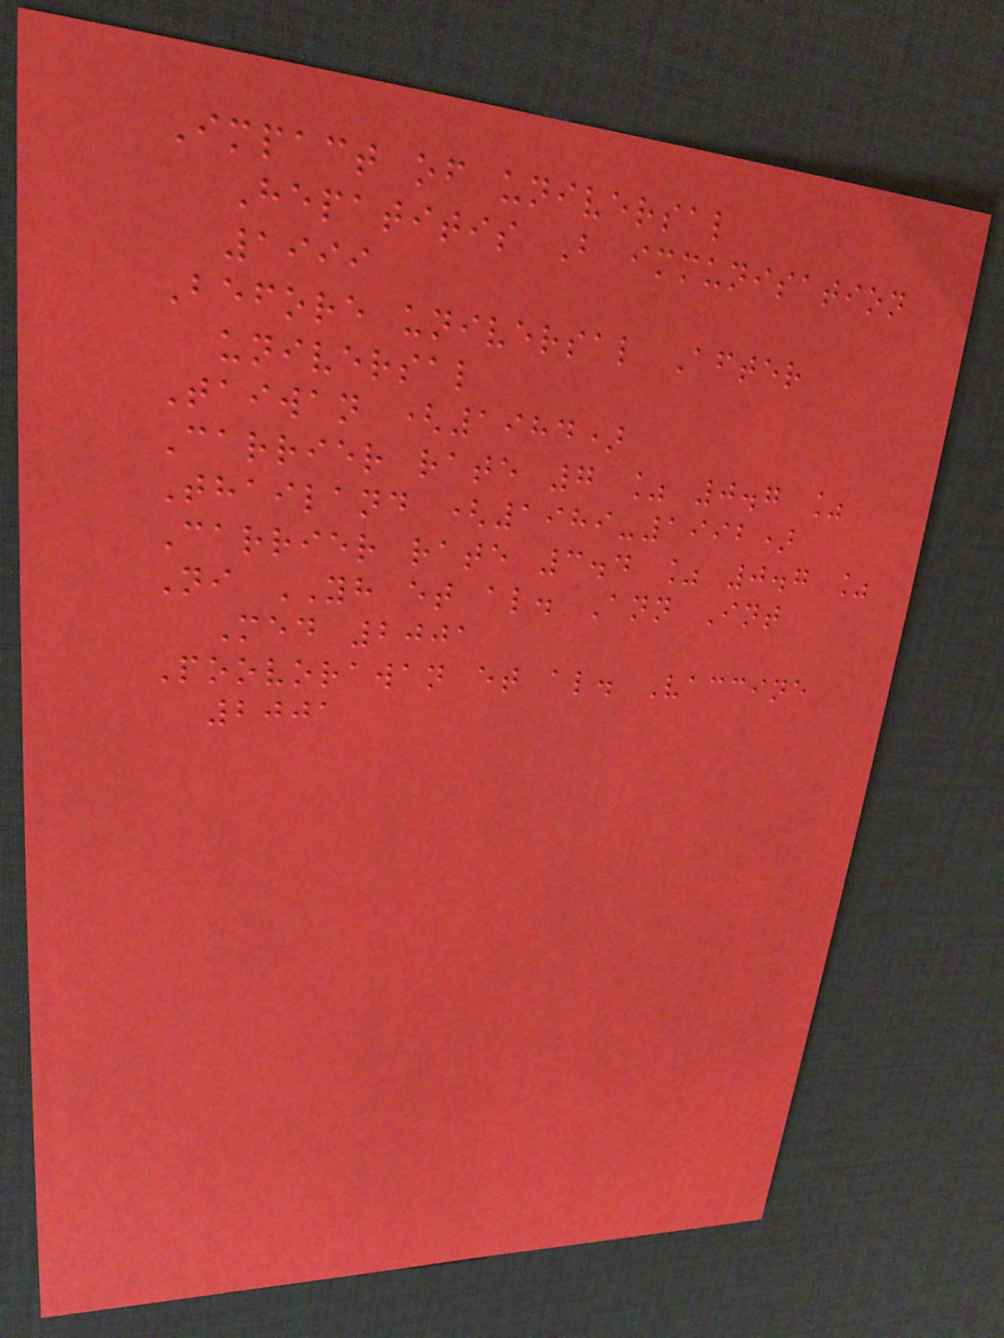Impact of universal
Hepatitis B immunisation
1999
Before universal After
universal
Taiwan (1984)
Carrier rate 7 % 0.7 %
Thailand (1989-1992)
Carrier rate 3.4 % 0.7 %
Ni YH et al. Ann Int
Med 2001
Poovorawan et al. Vaccine
2001
